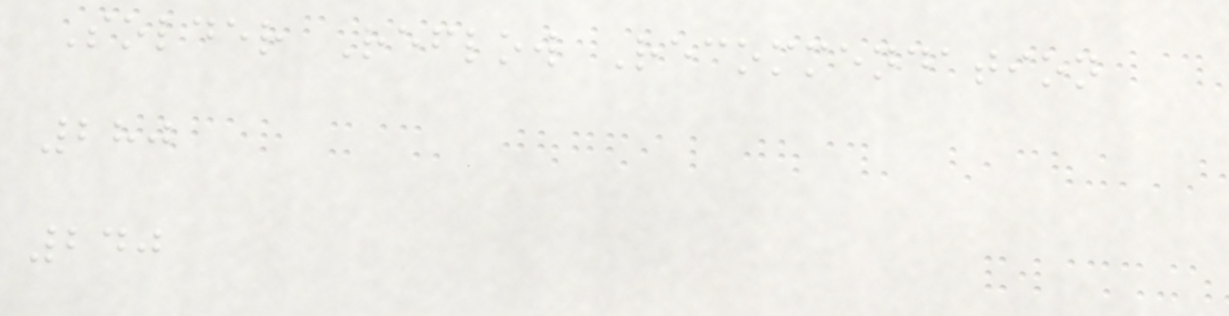Solder Reflow Recommendation
280
240
